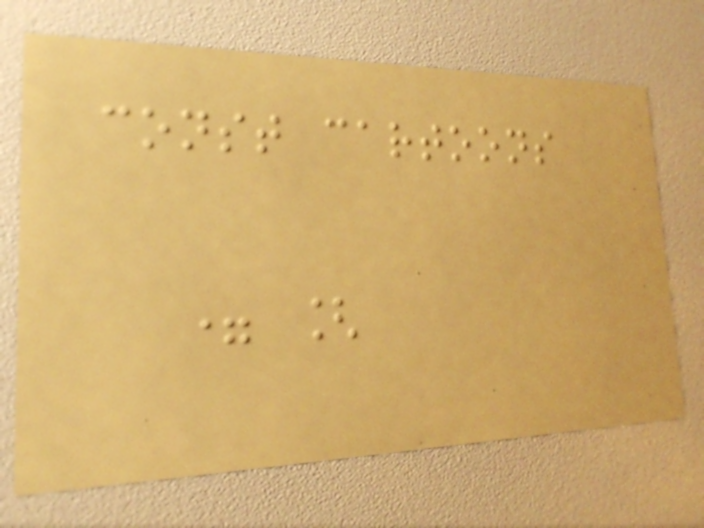const cartoons
= [
